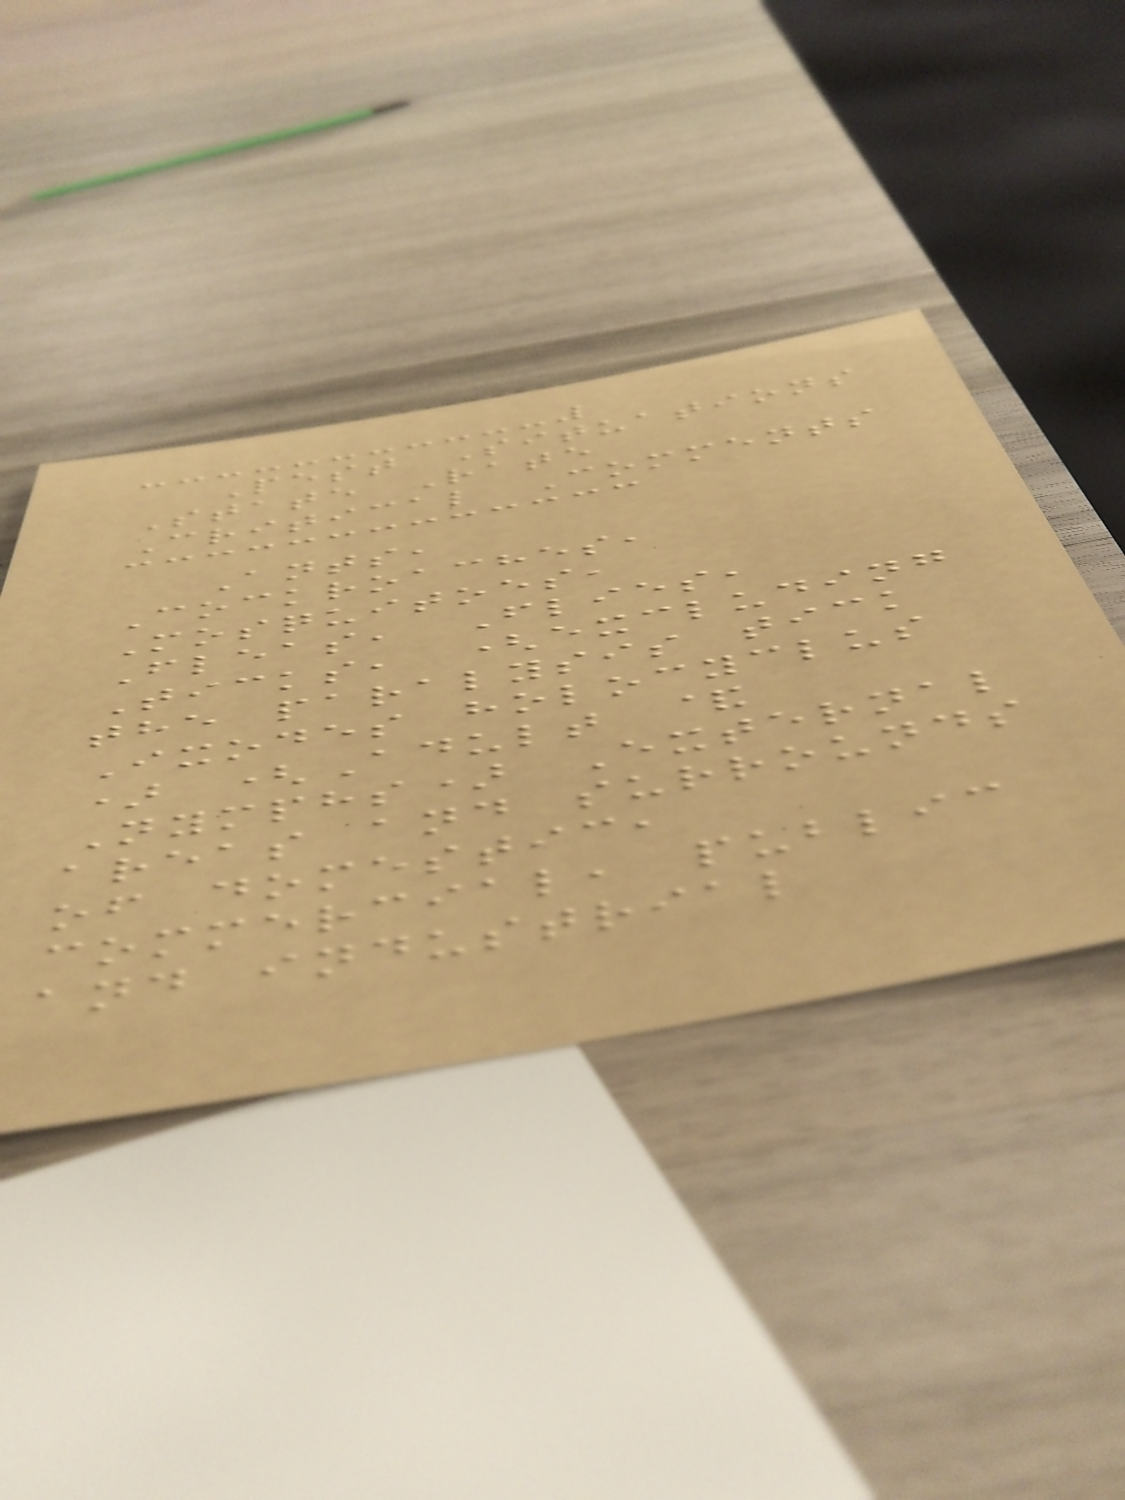Pest Situations
State Rate
Critical Comments
Ants,
Cockroaches,
Mosquitoes,
Fleas, Flies,
Ticks, (excluding
the paralysis tick
Ixodes holocyclus
) (Adult &
Nymphs) External
areas and surrounds
of domestic,
commercial, public
and industrial
